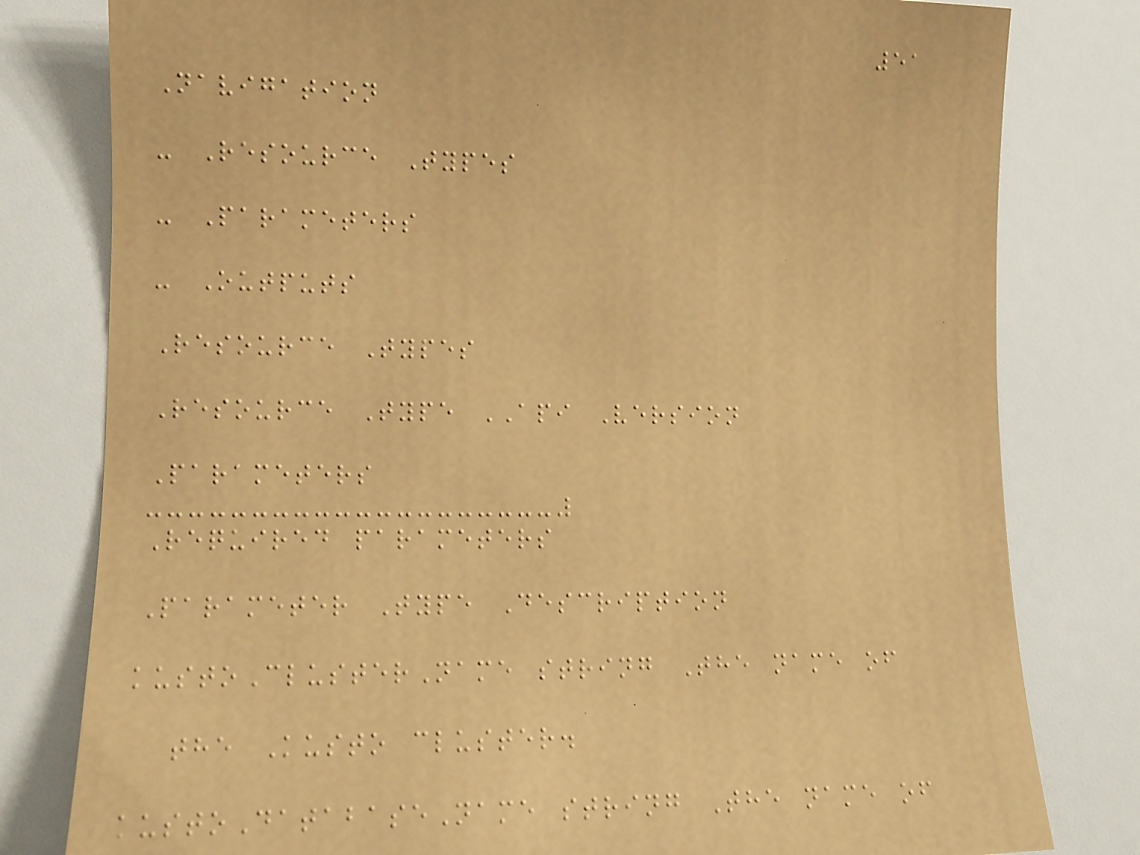51
Navigation
- Resource Types
- Parameters
- Outputs
Resource Types
Resource Type API Version
Parameters
Required parameters
Parameter Type Description
kustoClusterName string The name of
the Kusto cluster.
kustoDatabaseName string The name of
